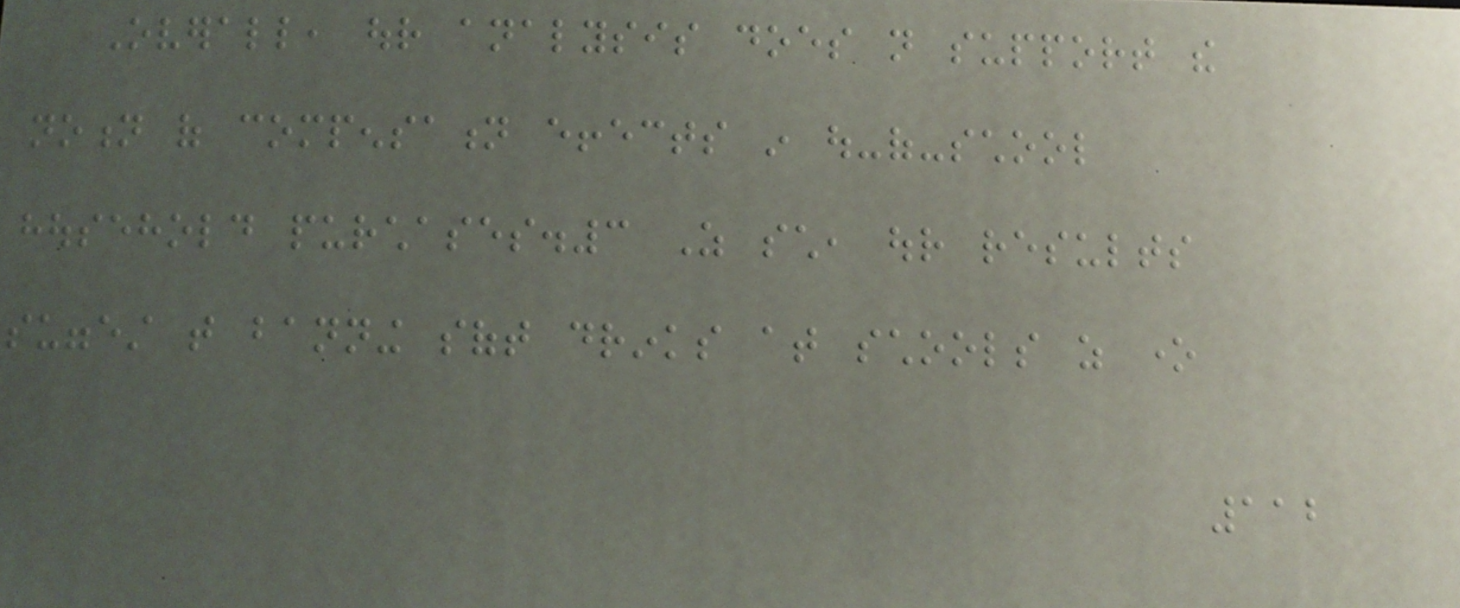Overall, our analysis does not support the
notion of compensation effects in out-of-school
household purchases.3 As such, our results
suggest that banning soft drinks at schools as one
112
